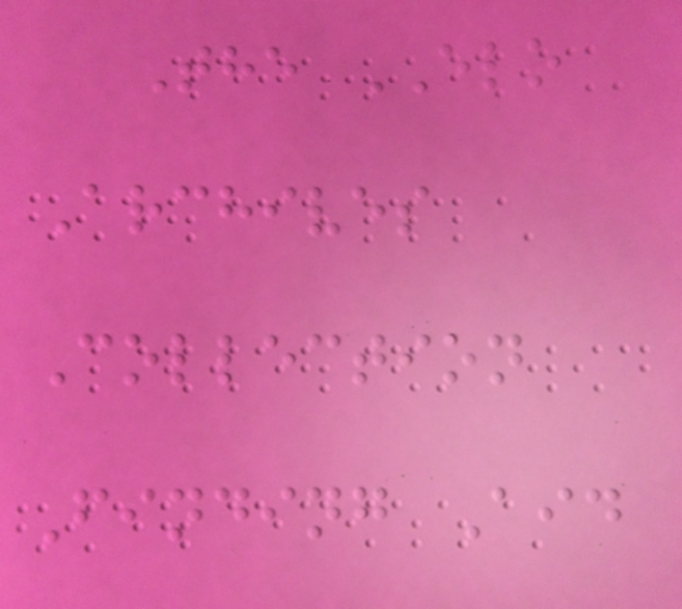The ELO
Archives
Collection
Finding Aid
